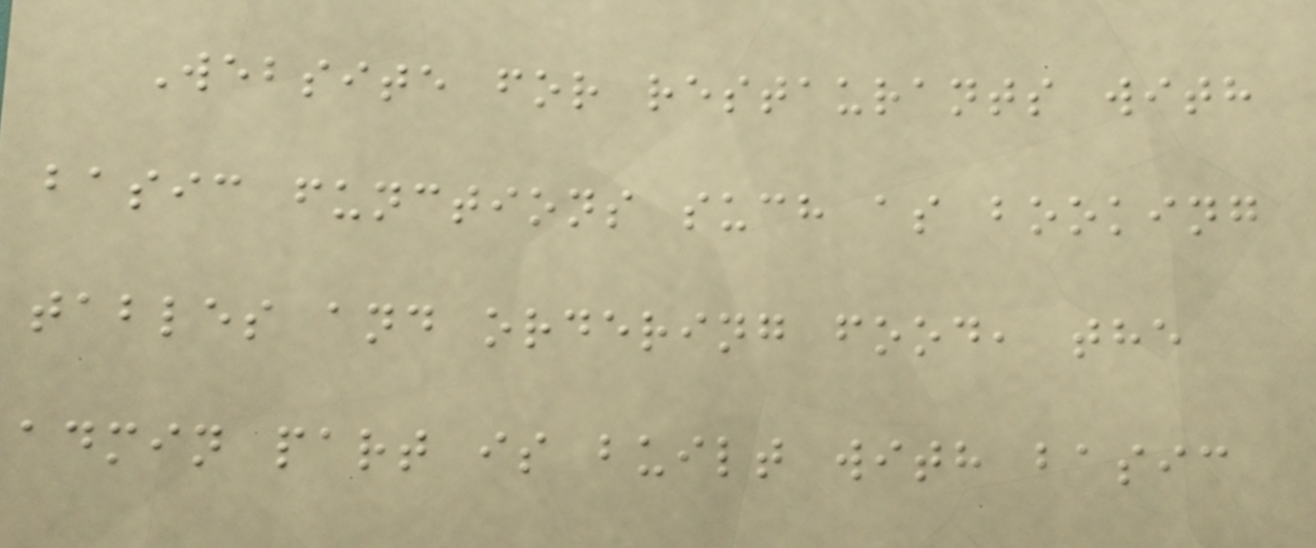Website for restaurants with
basic functions such as booking
tables and ordering food, the
admin part is built with basic
